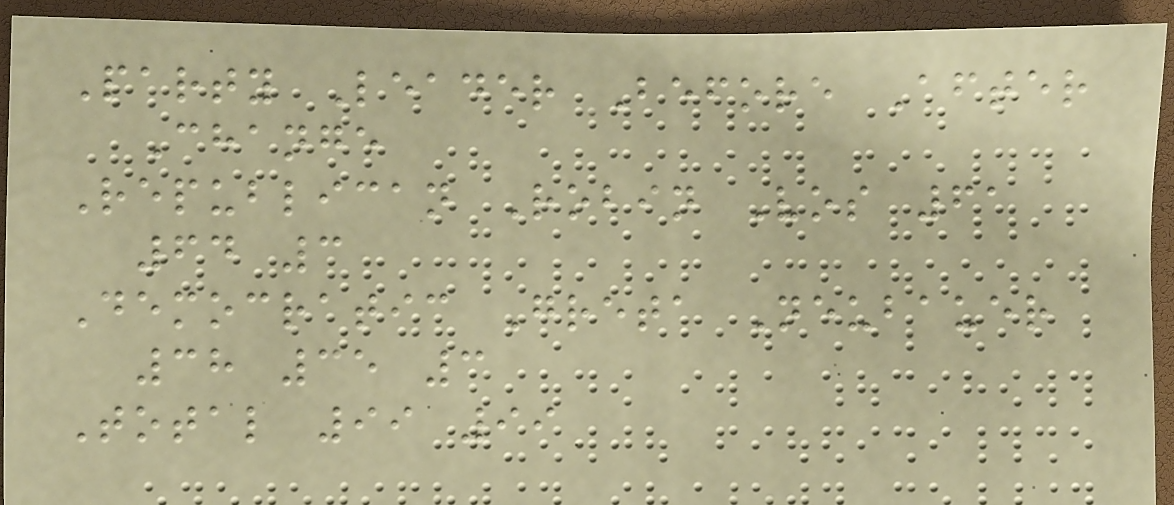Party Leader Before After
Change
Republican Robin Vos 61
64 3
Democratic Greta Neubauer
38 35 3
Total 99 99
